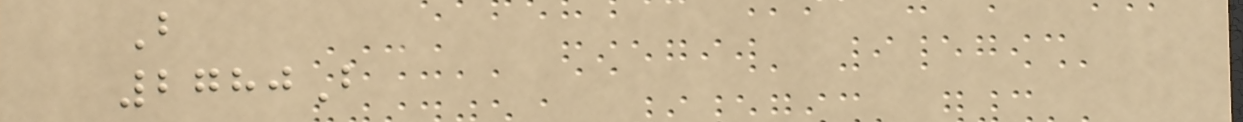B
2780B
